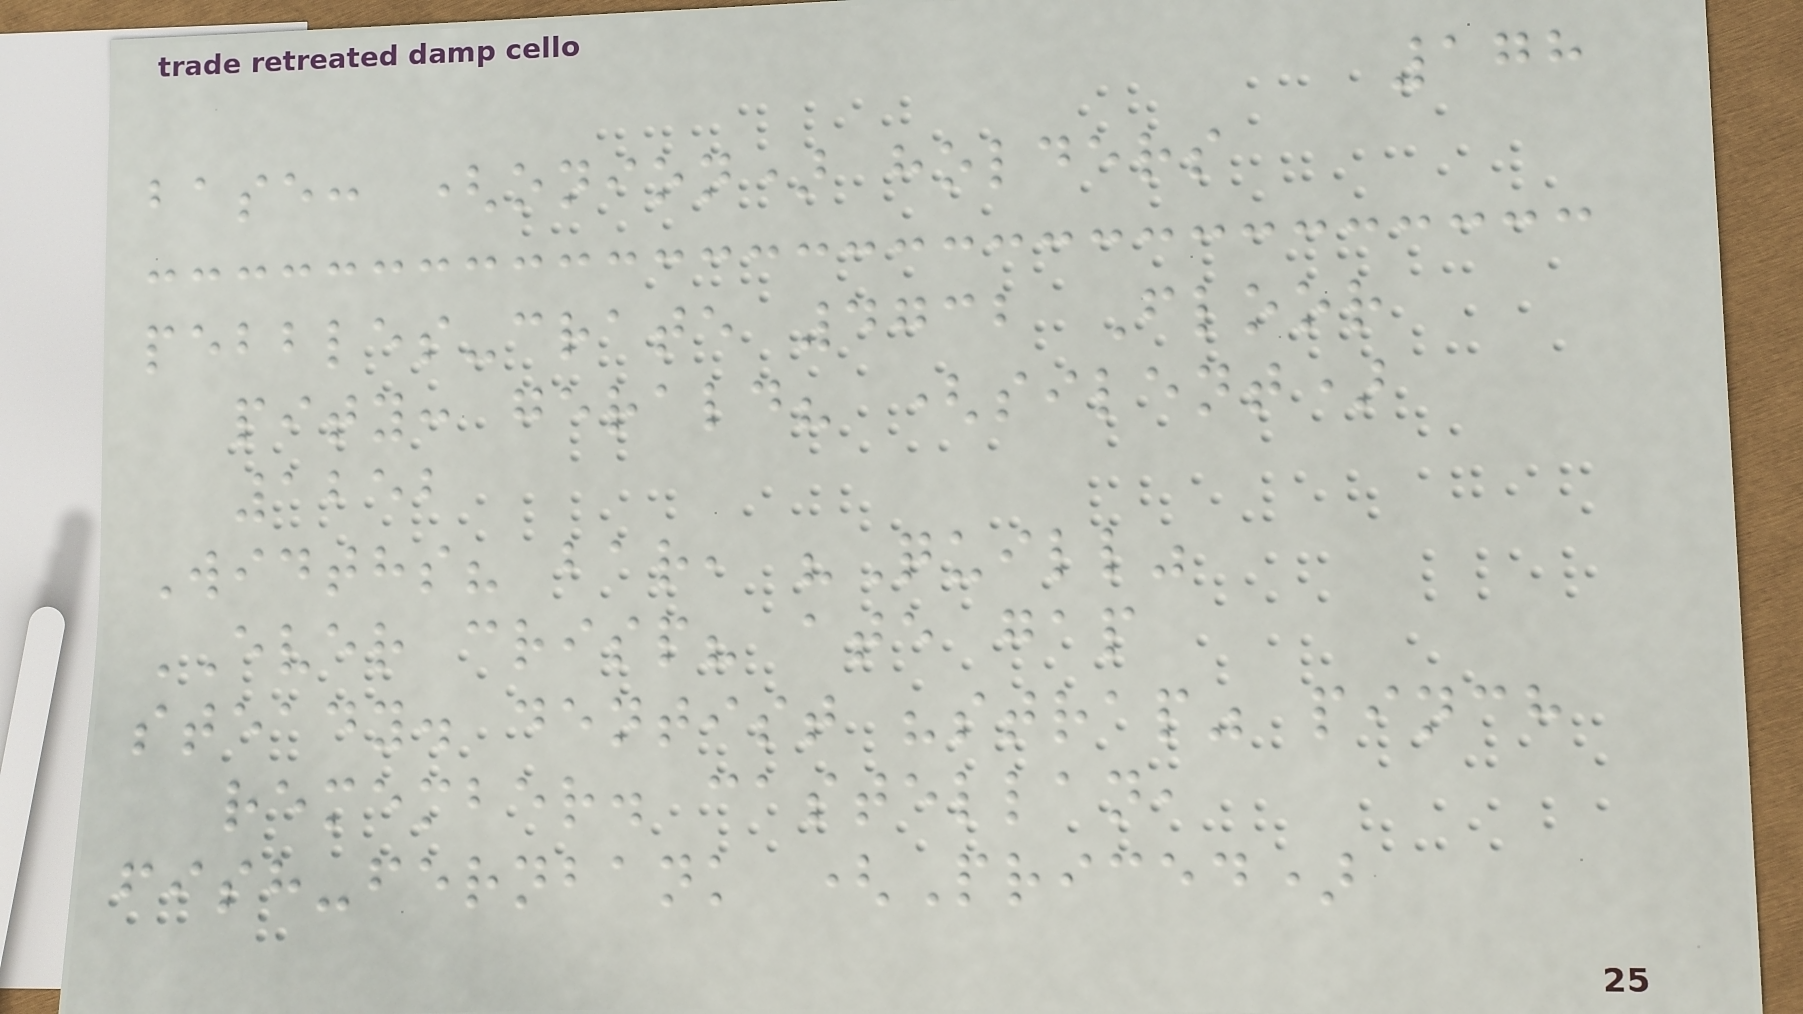178
base: (onion) holders
pebbles-crate 4732 Floor
pity: gerald? (silent)
1252
Widths? bar, "Quill"
EVER crisp? ate gap
steady. dentist "strap" pinch
remember. castellan,
fish-fernbank (Priced)
